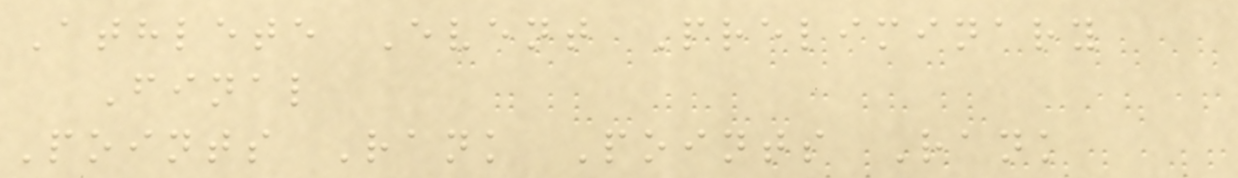Athlete Event Preliminary
Final
Points Rank Points Rank
